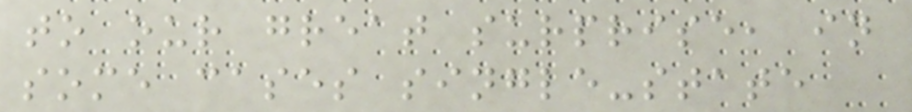to our great surprise, in
some cases single-state
